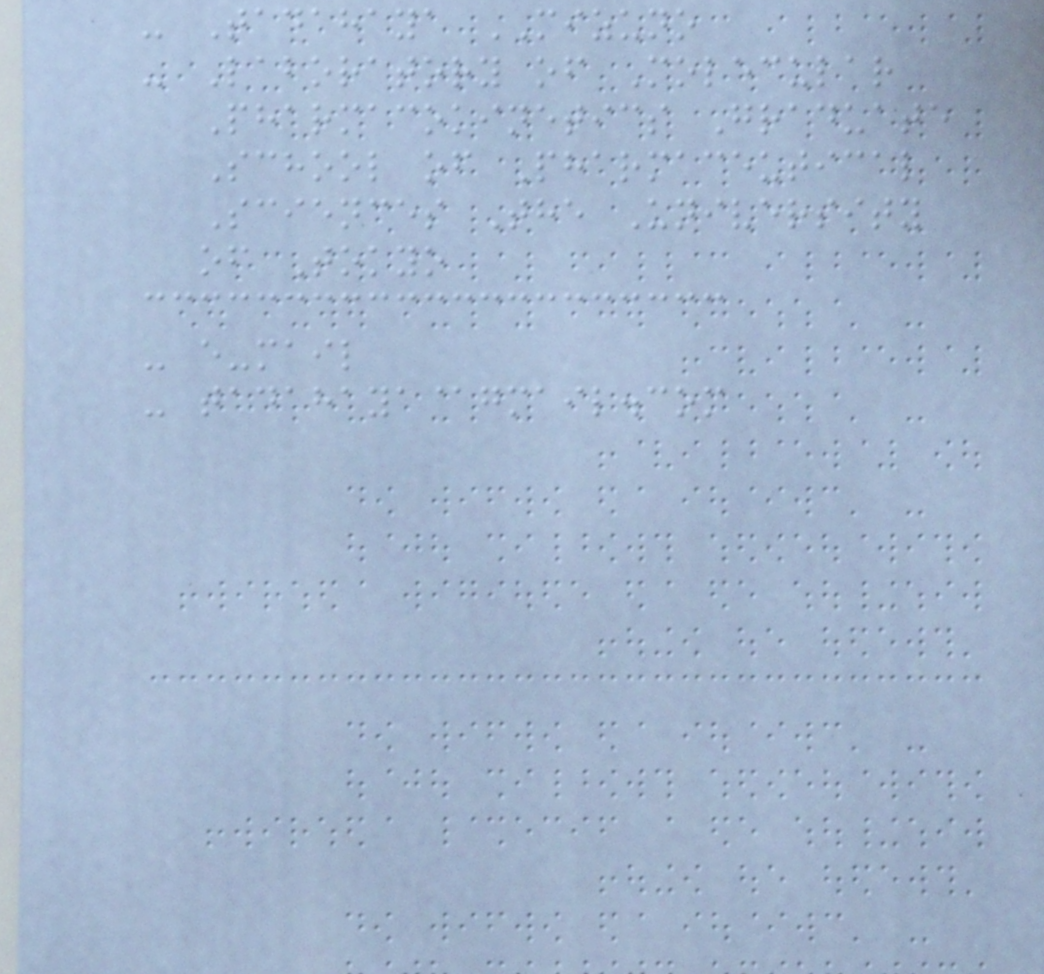- Tadahaya MIZUNO
- Laboratory of Molecular
Pharmacokinetics Graduate
School of Pharmaceutical
Sciences The University
of Tokyo
- e-mail
- tadahaya@gmail.com
